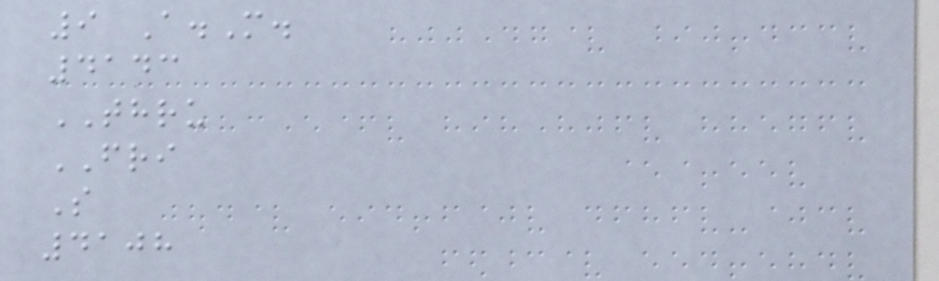9 A.M.
4143
THRU
FRI
S
4108
